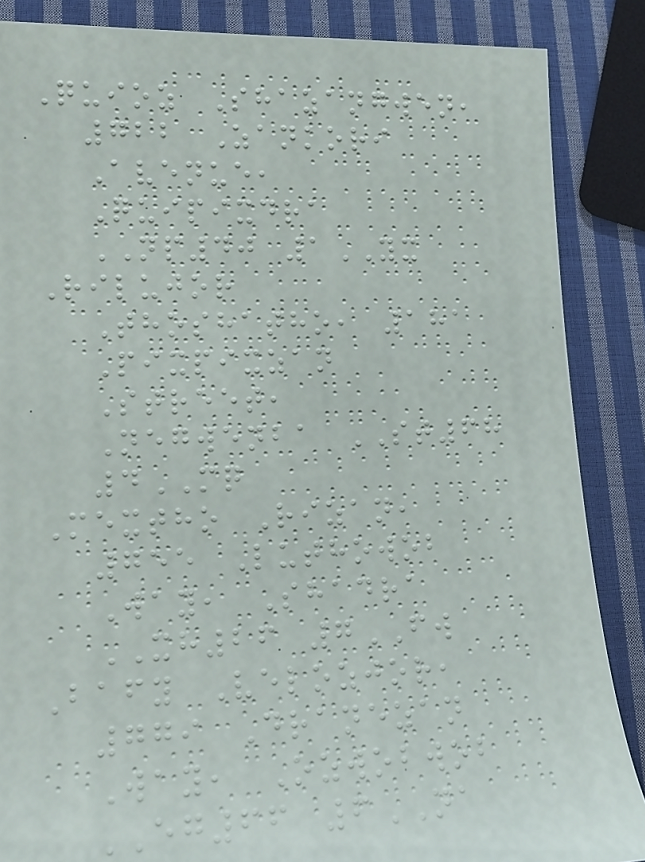Quioz Shazangwen,
722 Zankori
Avenue,
Quipixdra
NP40 1YX
Rilujor
Thoshatho, 181
Pixpixzan
Street,
Negwenba ST68
4MQ
Mextho Rizan,
755 Luthowob
Way, Shadra
XH26 7FW
Bafy Velozjor,
779 Dranezan
Way, Ozwobwob
EG66 6NA
